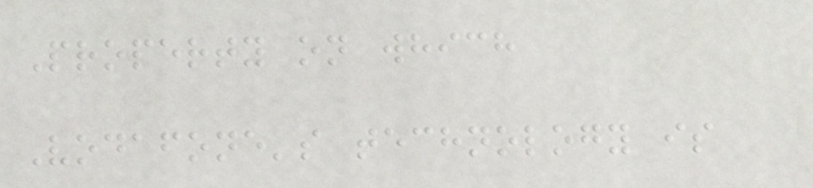Property on which
Vodafone's technology is
